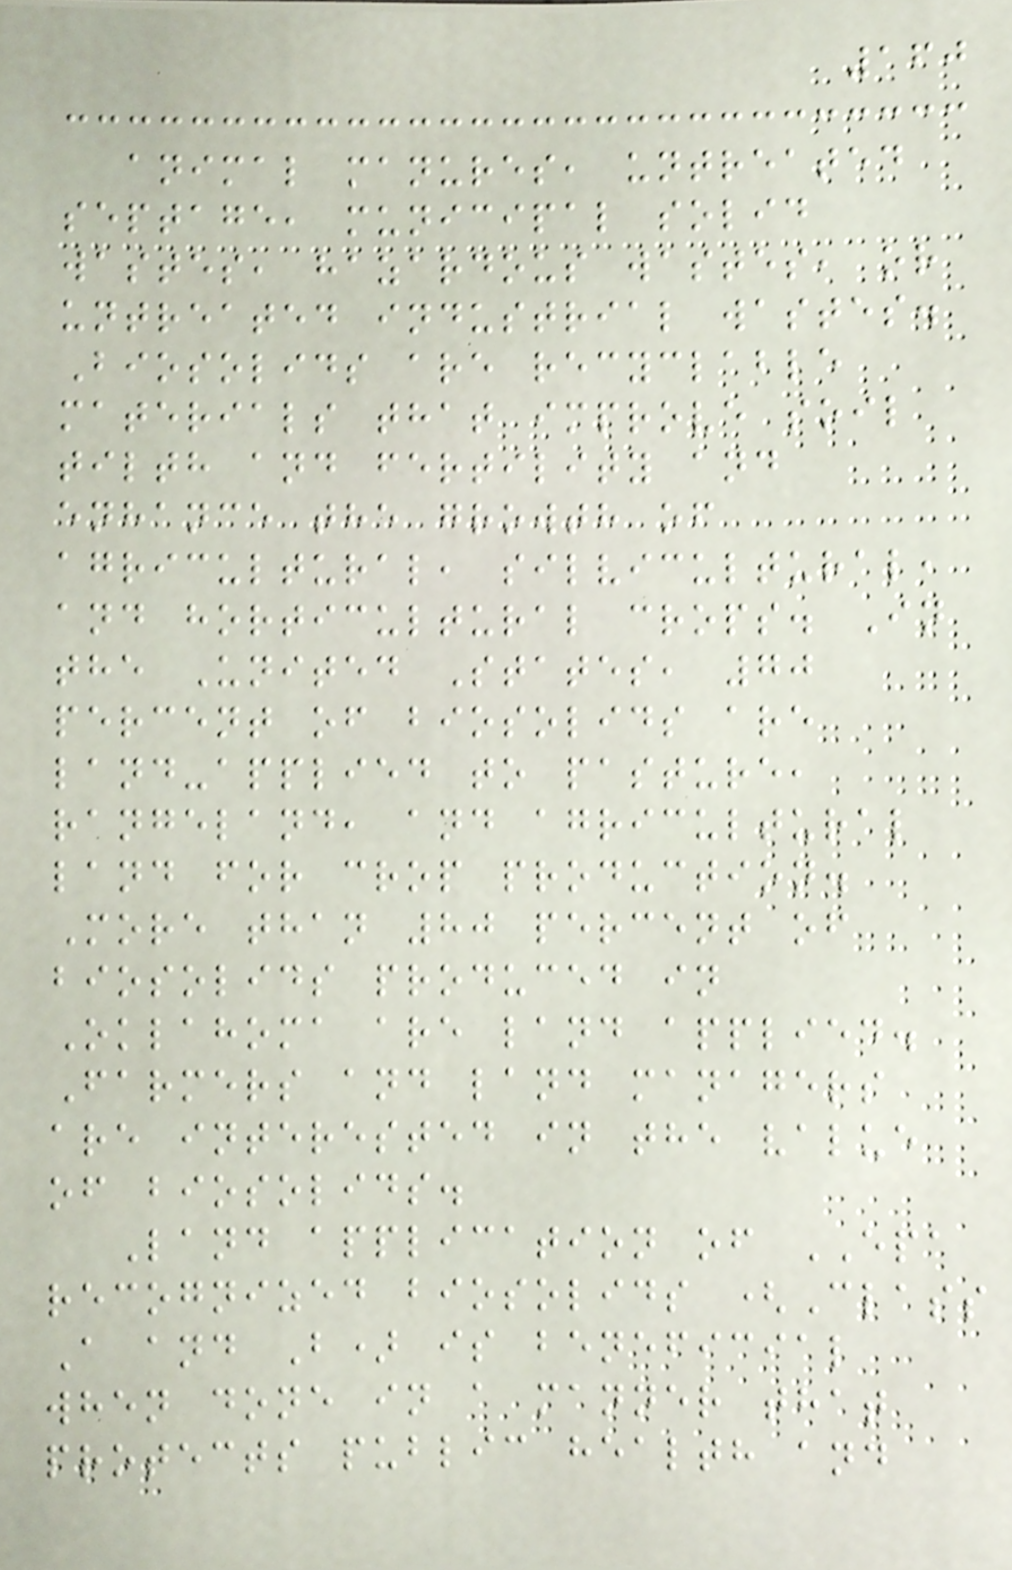160
animal manures, untreated
septage, municipal solid
wastes, hazardous wastes, or
untreated industrial wastes.
Biosolids are recyclable
materials that improve soil
tilth and fertility and
enhance the growth of
agricultural, silvicultural,
and horticultural crops. In
the United States, 70
percent of biosolids are
land-applied to pasture,
rangeland, and agricultural
land for crop production.
More than 80 percent of
biosolids produced in
Oklahoma are land applied.
Farmers and land managers
are interested in the value
of biosolids.
Land application of EPA
recognized biosolids (Class
A and B) is beneficial
when done in a manner that
protects public health and
